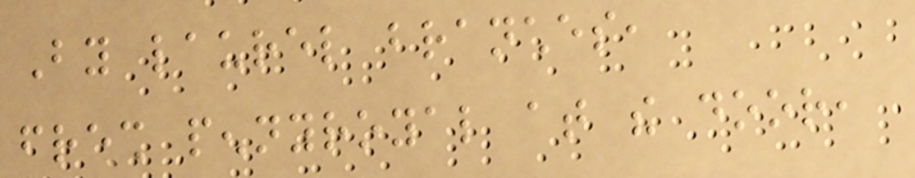By laurel branches,
fresh pennyroyal at the door,
